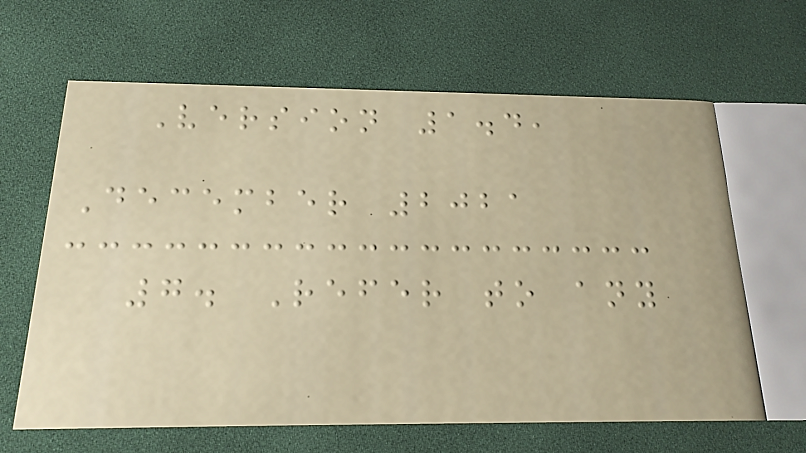Version 1.4,
December 2021
7. Refer to any
